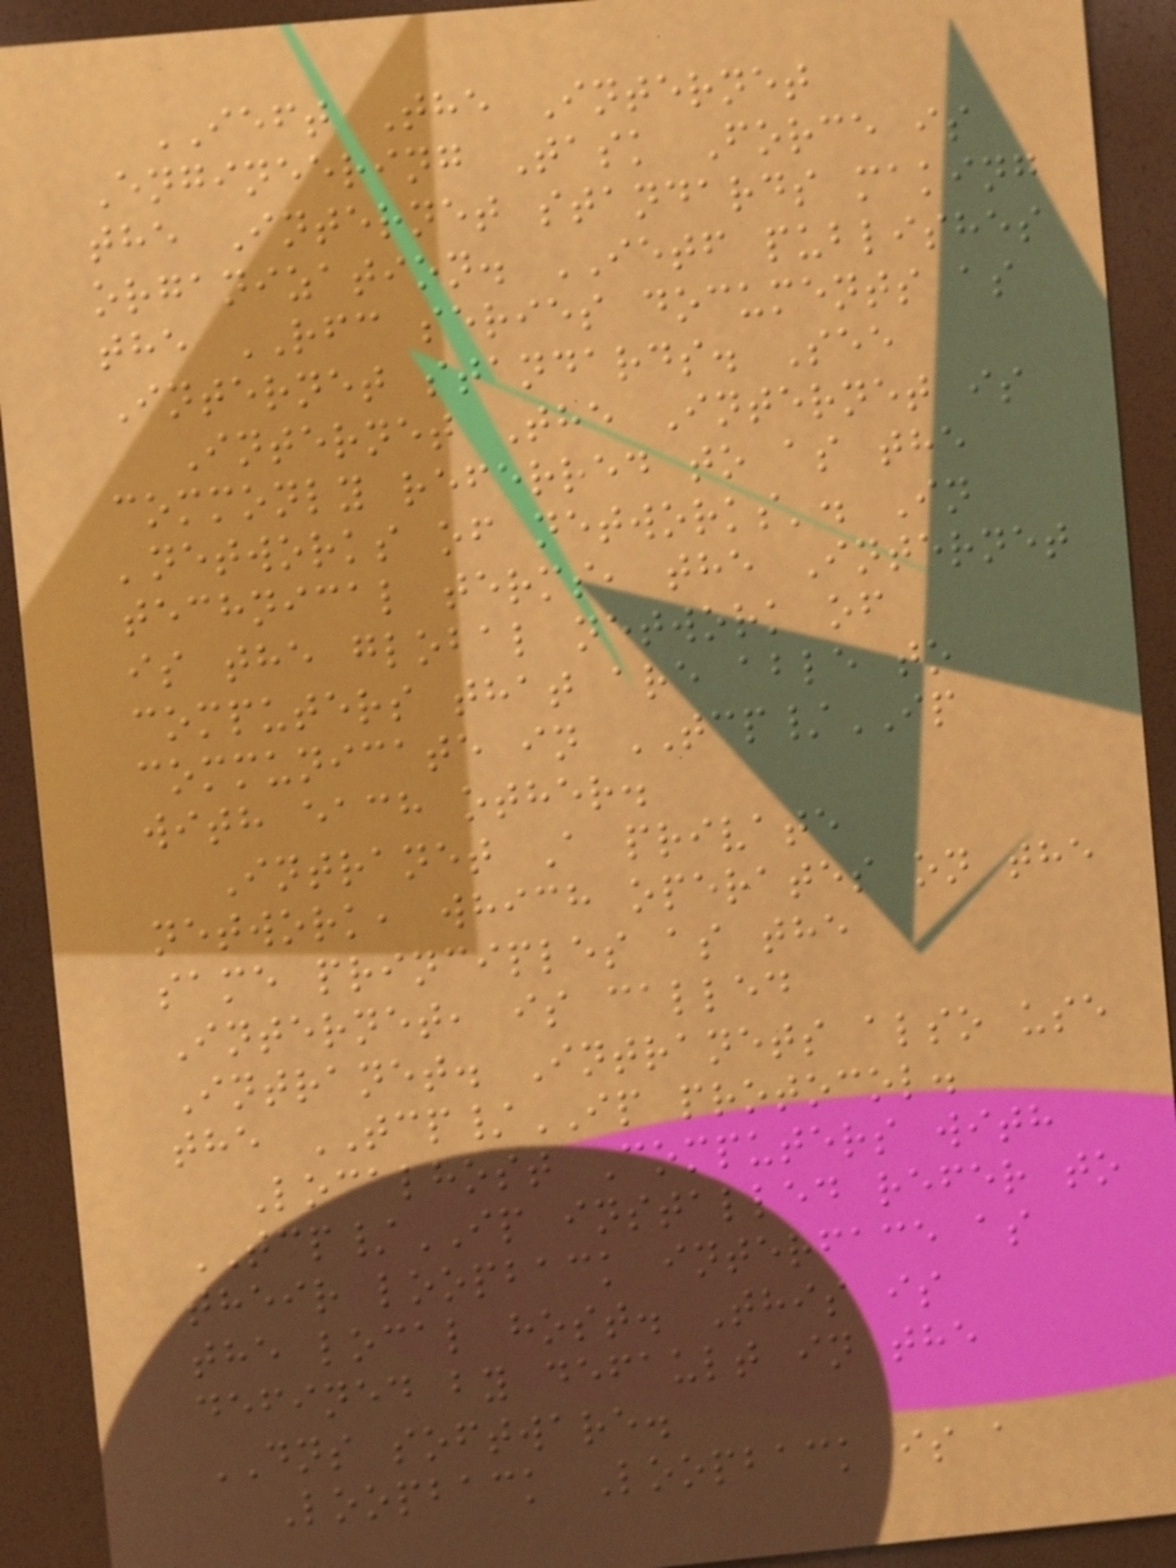IEFT The Internet
Engineering Task Force is
the Internet standards making
organization. IETF publishes
the RFC series documents as
Internet standards. See
Internet The Internet is
commonly referred to as the
'networks of networks'. In
technical terms, the Internet
is the global network of
computers that are able to
communicate in TCP/IP
with each other.
Intranet A private
network, which operates on the
same principles as the
Internet, is called
Intranet. Intranets also use
the TCP/IP protocol.
Localhost Computers with
TCP/IP installed refer to
their loopback interface as
the local host. This is
defined by default in the
DNS software.
Loopback Loopback is a
